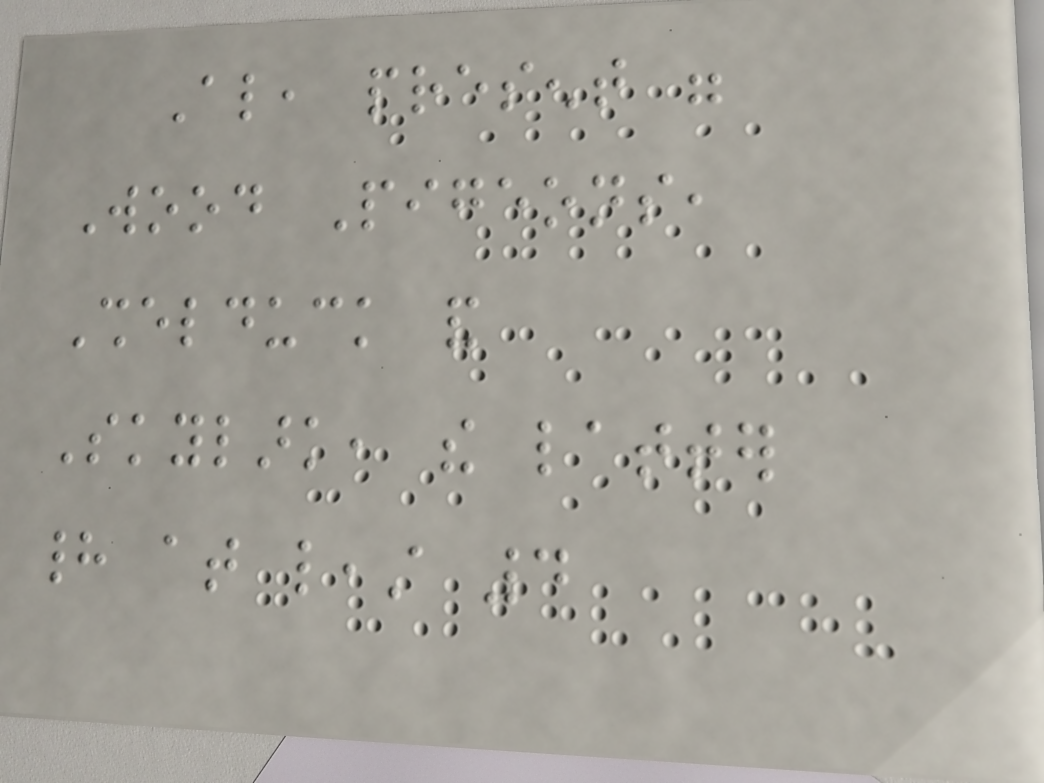Also, present were
Wood Pigeons,
Shelduck and
Skylark, the latter
had at least 4
